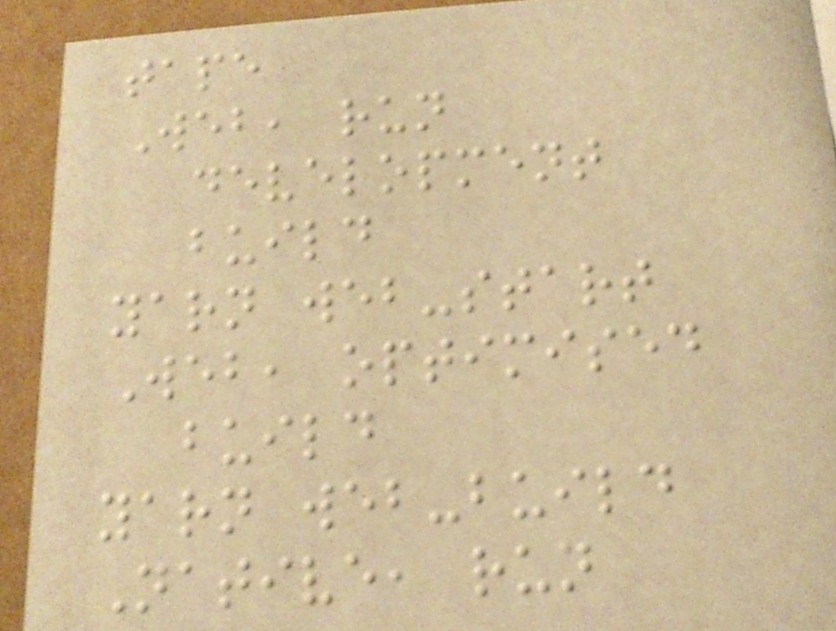tape
Web, run
development
build
yarn web-start
Web, optimised
build
yarn web-build
Native, run
